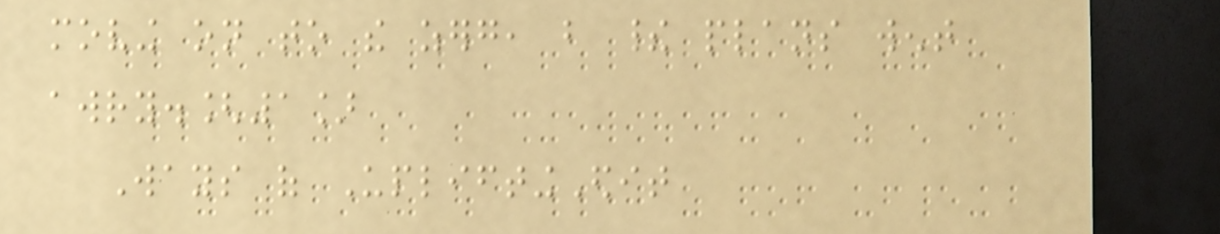moving on to the zerg, but their plans went
awry.[1]
Ways of UpliftingEdit
